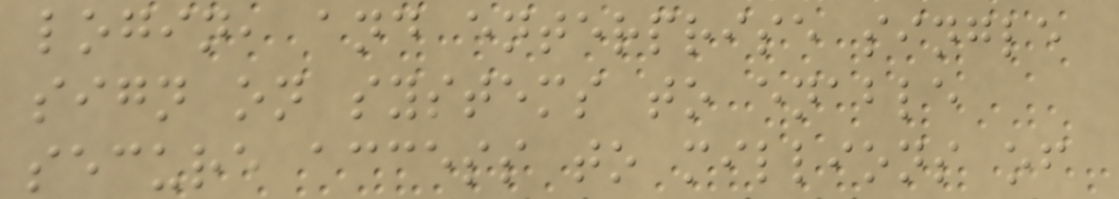login, and enterprise single
sign on systems to enable
secure access to millions of
